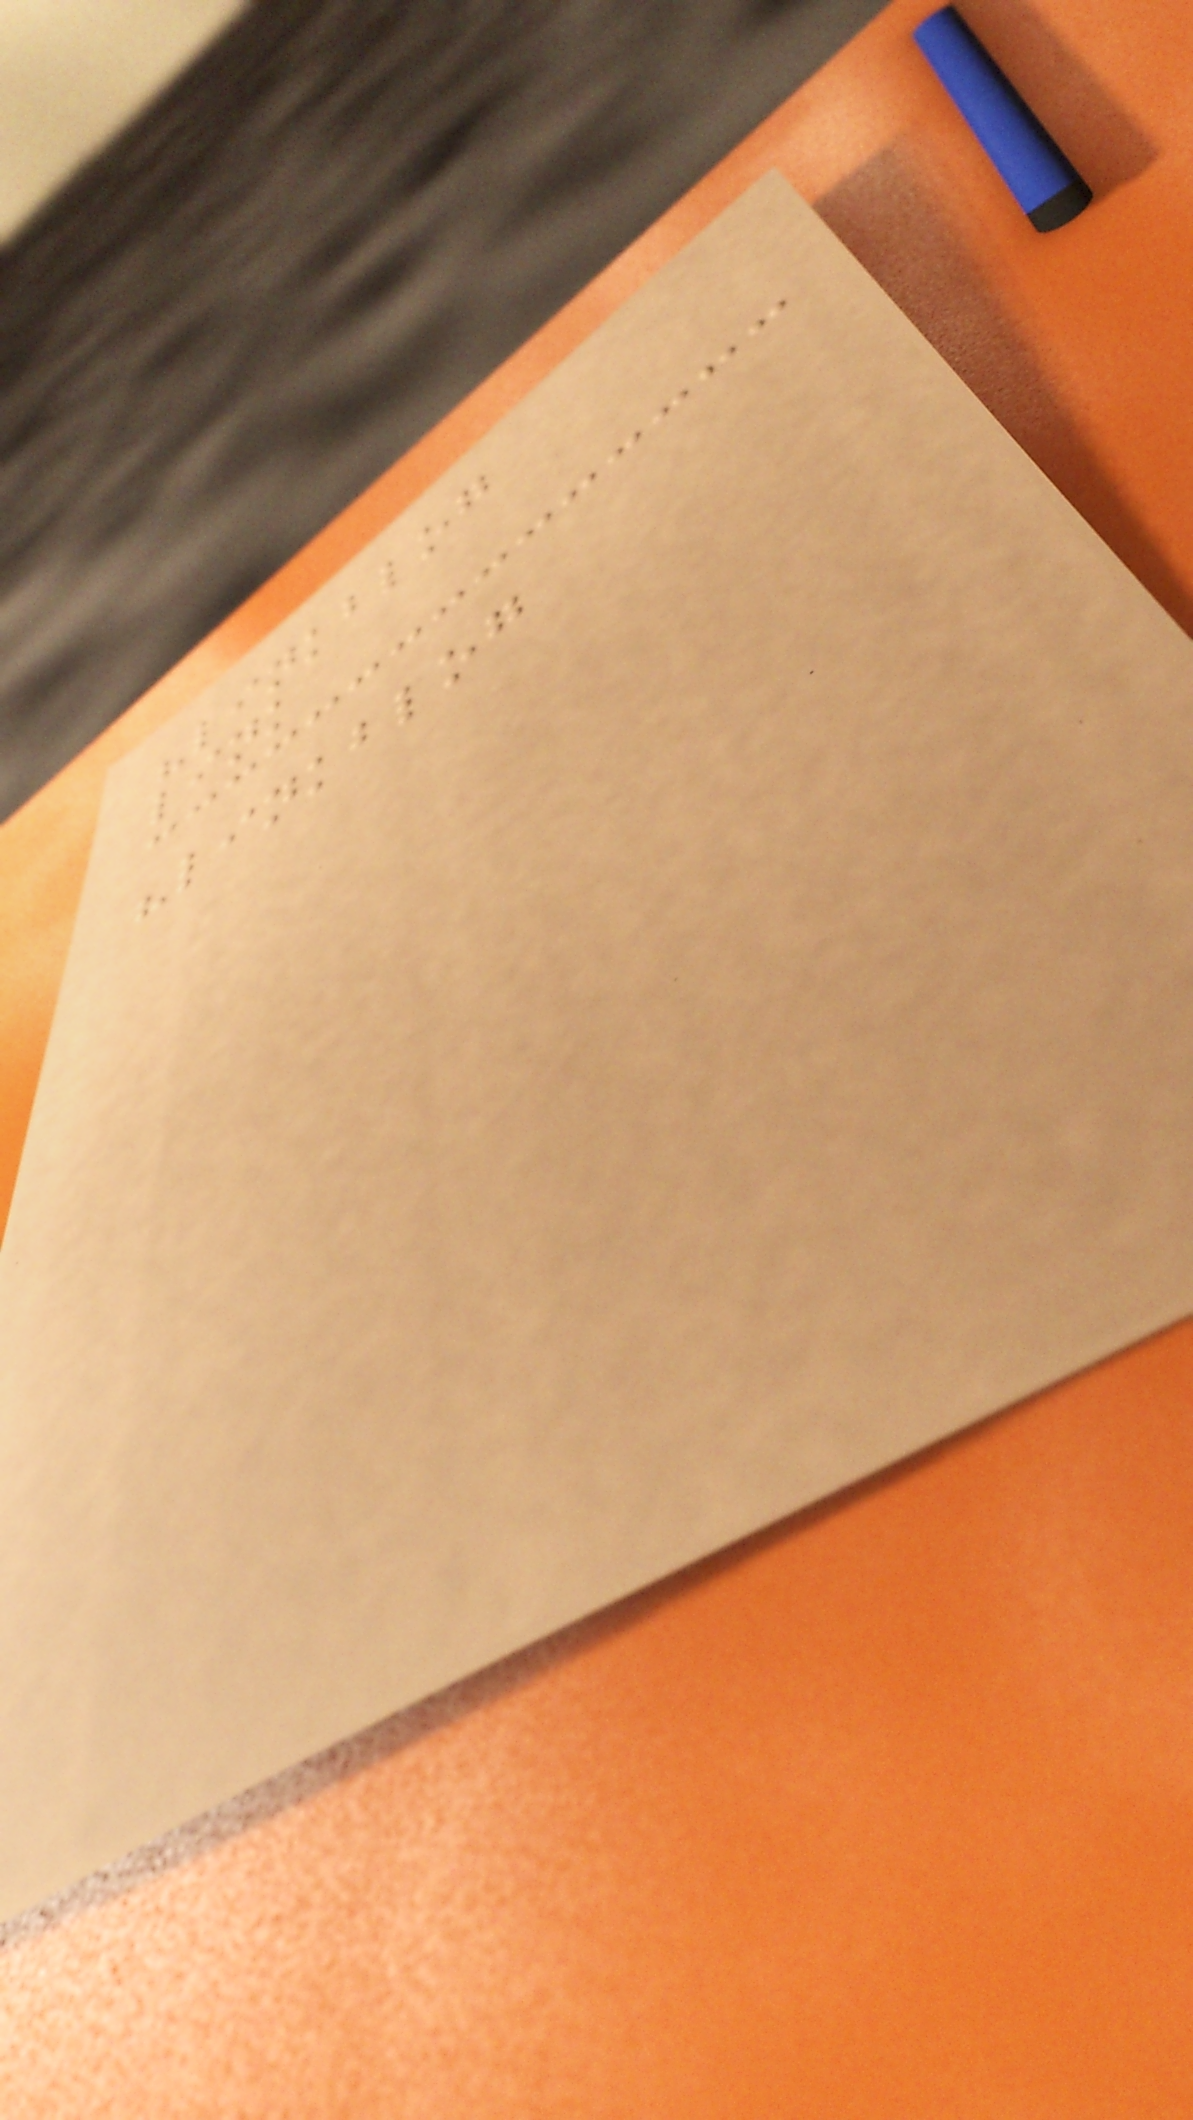"linkblog
link
"linkblog
